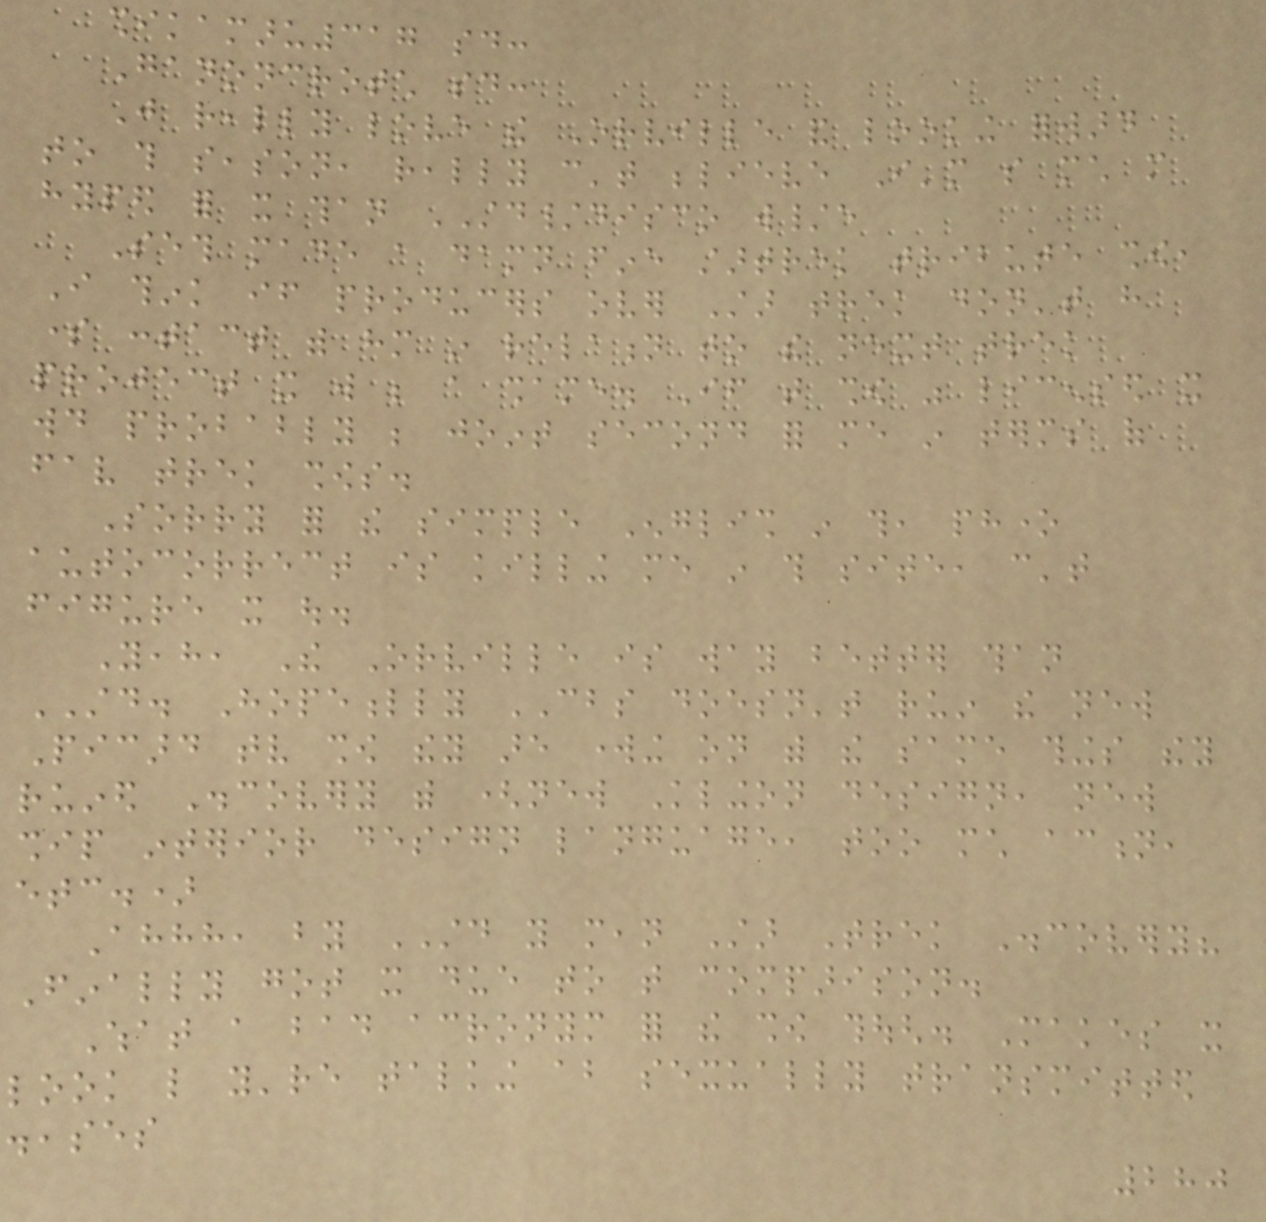shikamaru317 said:
Ganoncrotch said:
Just really love the Orville and looking forward
to this season, really can't believe I'm so much more
hyped for it than STD/disco w/e
Seth made a damn fine startrek tribute show,
I think if producers over Star trek don't have
some contact with him in relation to the next trek
project it will be a shame. If that show was licensed it
would probably be joint second for me in terms of
fav trek shows.
Sorry for the simple English in this, phone
autocorrect is killing me in this site, can't
figure it out.
Yeah, The Orville is way better than
STD. Hopefully CBS doesn't ruin the new
Picard tv show they are working on with the same things they
ruined Discovery with (new Klingon design, new
ship interior design language, too much action,
etc.)
Ahhh, by STD you mean Star Trek Discovery?
Finally got it due to that comparison.
What a bad acronym for the show though. Makes it
look like you're talking about sexually transmitted
diseases
280
